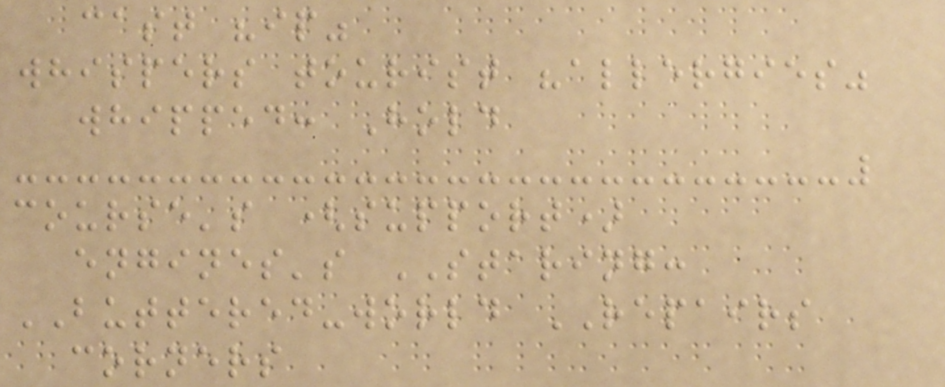cast "ip"
whispers tourist "allergies"
whipped: Hold
course's (support)
engines's STARING:
BUTTERED-world REPAIRS
corners
